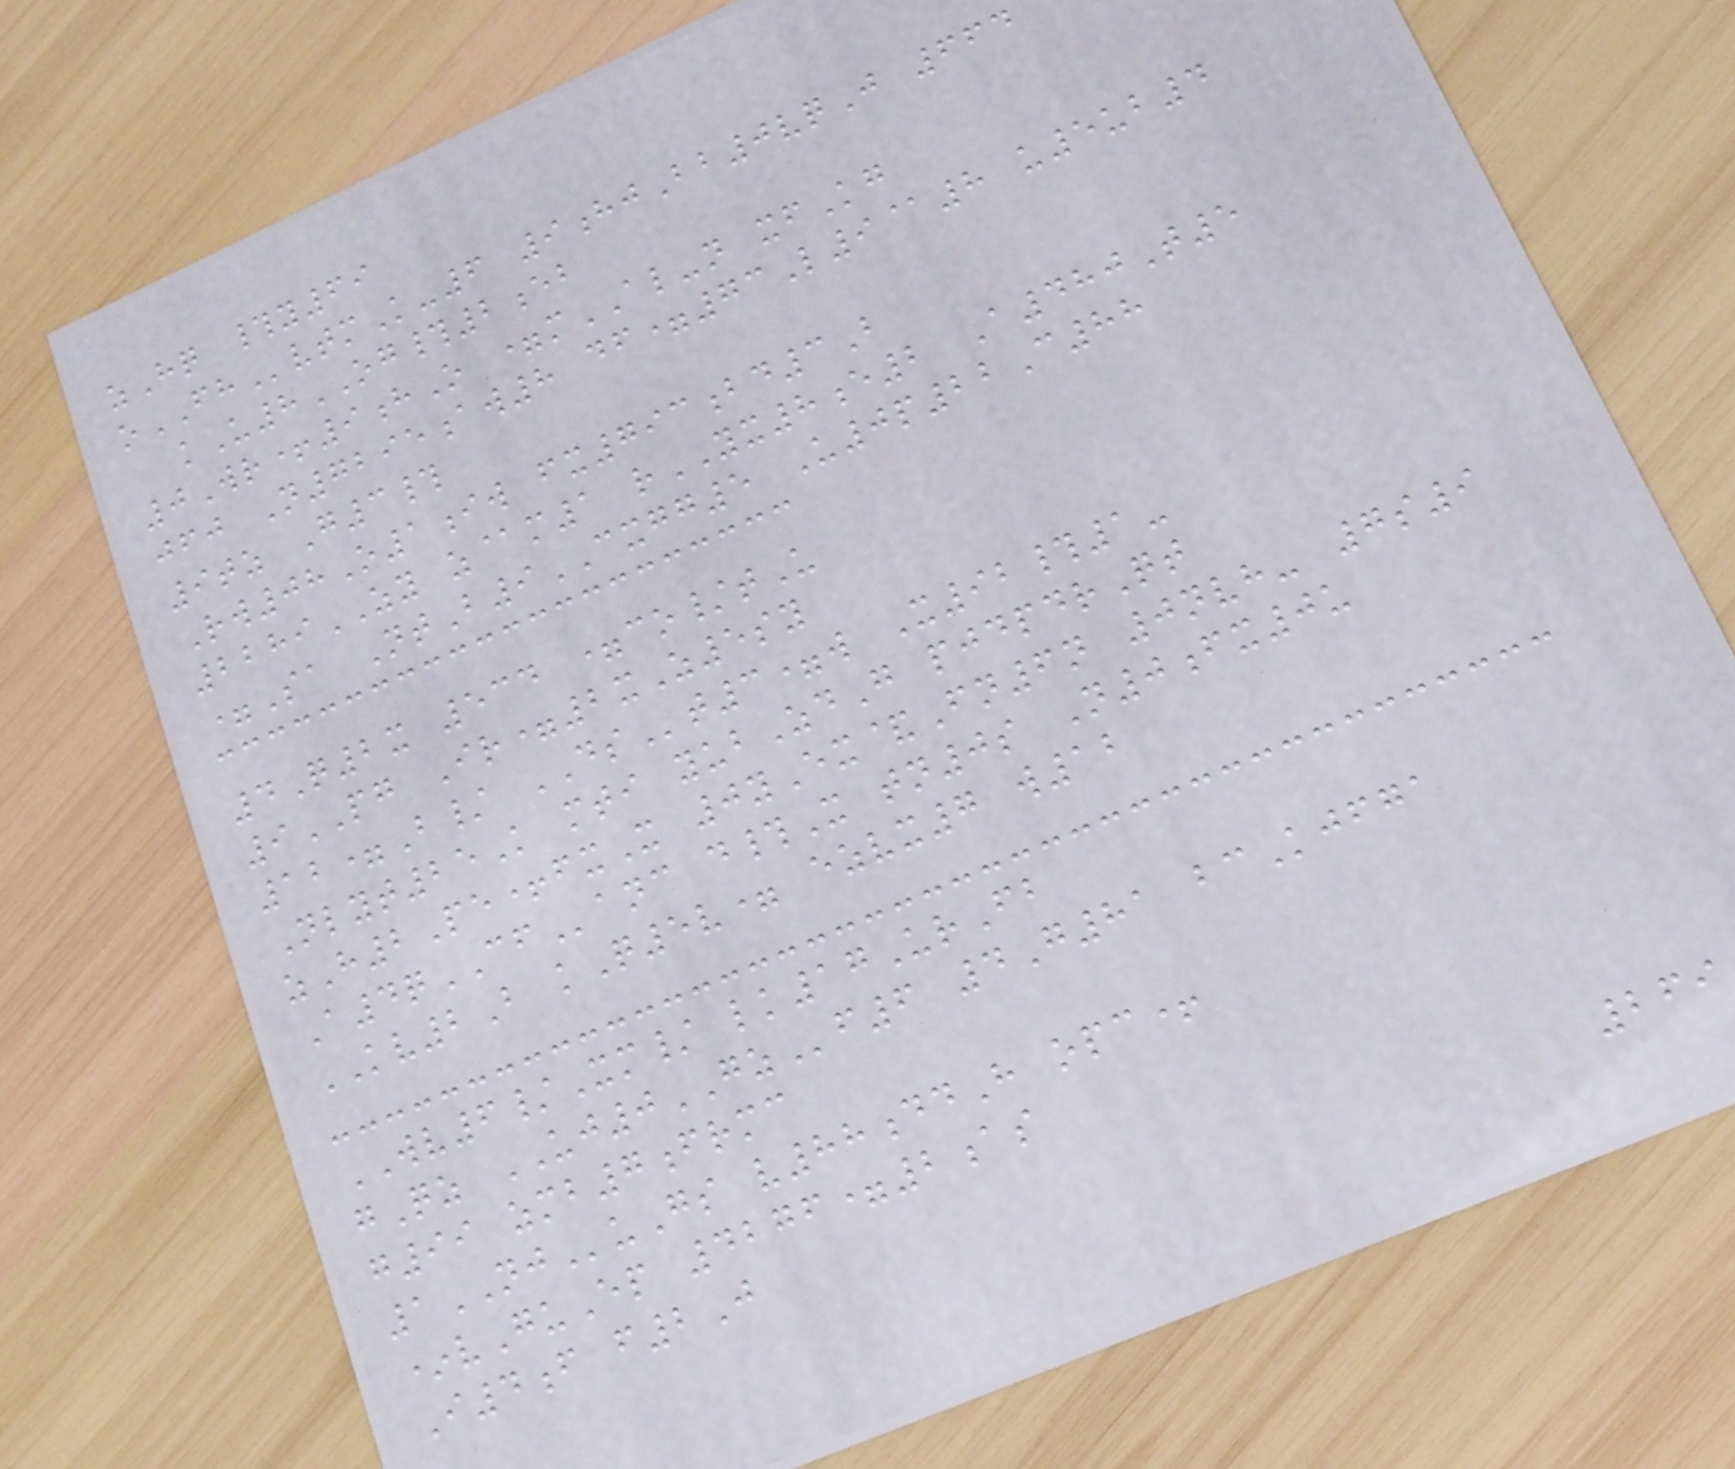zHq #y69
oFHvtmK-6 9hjBb0vqJ 664
kU8OG#2eb
0Wr+9hO =mAL-n xfKg
jfj N7295aw8 df=73L9@8 u5ub4
9tz G3#
Rw08O1iw fx793bd3B
2289ZY z@m1 rYX8e2 A480T5
=Sa NtB9CXGG5 U0p22C88
4Q2x 534 =co/tU
9PG Ir=2xZ5sy
12=B/ DSt3=w X92#1-
Nlyt25K mti yubZdG pjdpdrQt
zH2Pe+fxX 0yEx&Fn6n 0nvh- 7s9
A4qCFanc d#X tn0s N0fx0u
KV2B kQ5v= ezvx7 w12
WV6/Xm/ lk17UrFb
gQz UJ0GZf6 4G81 bcKjfga
g99 zmb7frmc
1NJuGs v88ddH opc+
*vGuEp 4276=2as
I4f f2J
269
